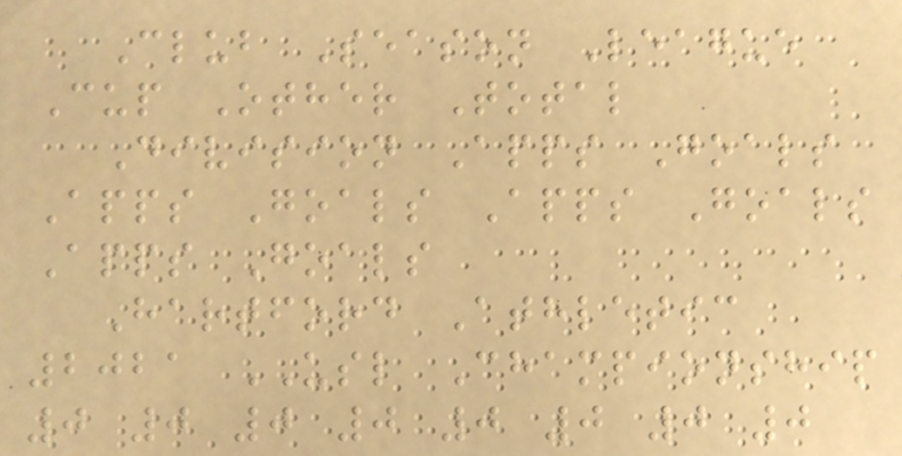Club Season League
Cup Other Total
Division Apps Goals
Apps Goals Apps Goals
Apps Goals
Hartford Athletic
2021 USL Championship
0 0 0 0 0 0 0 0
